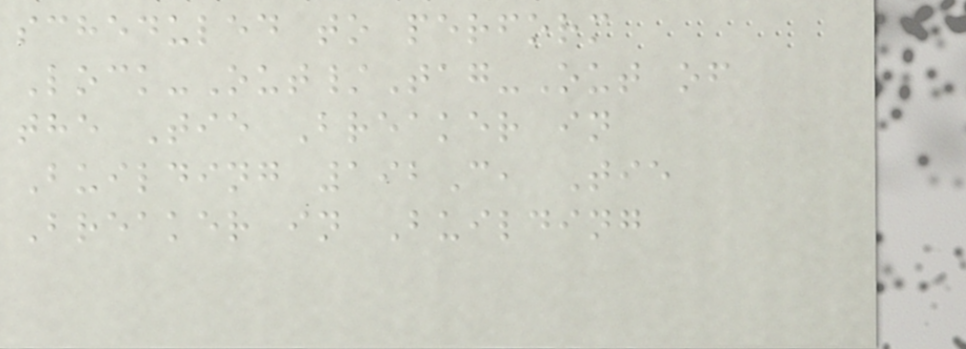scheduled to perform
Lock-Out/Tag-Out of
the Tie Breaker in
Building 192C, Tie
Breaker in Building
